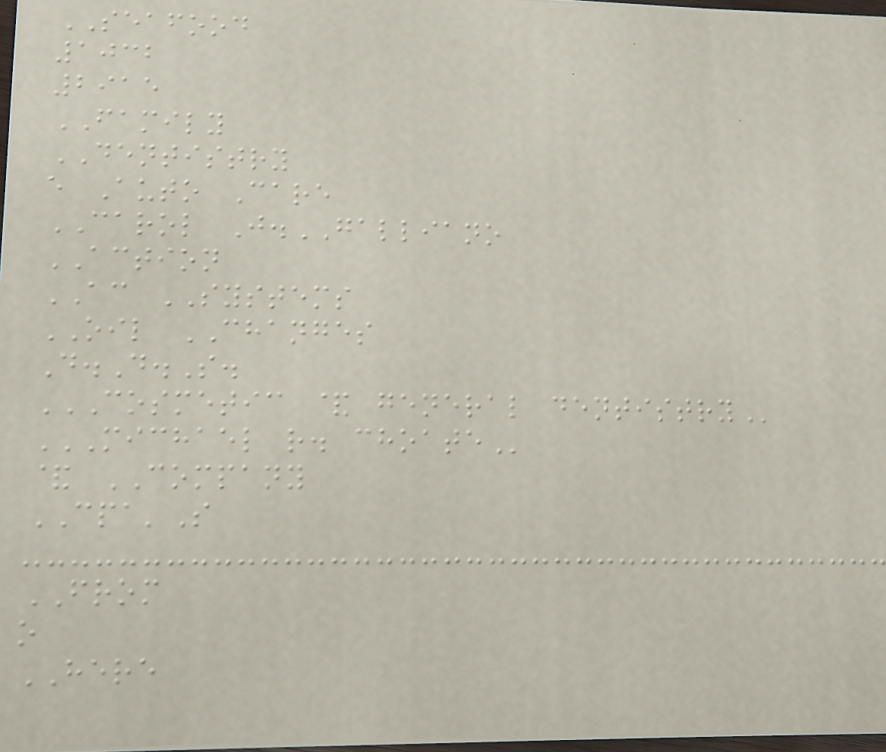SEAFOOD
1032
2915
FAMILY
DENTISTRY
e Auto Care
CAROL J.GALLIANO
ACTION
AC SYSTEMS
OIL CHANGES
D.D.S.
COSMETIC & GENERAL DENTISTRY
MICHAEL R. CHOATE
& COMPANY
CPA'S
FROM
o
HERE
